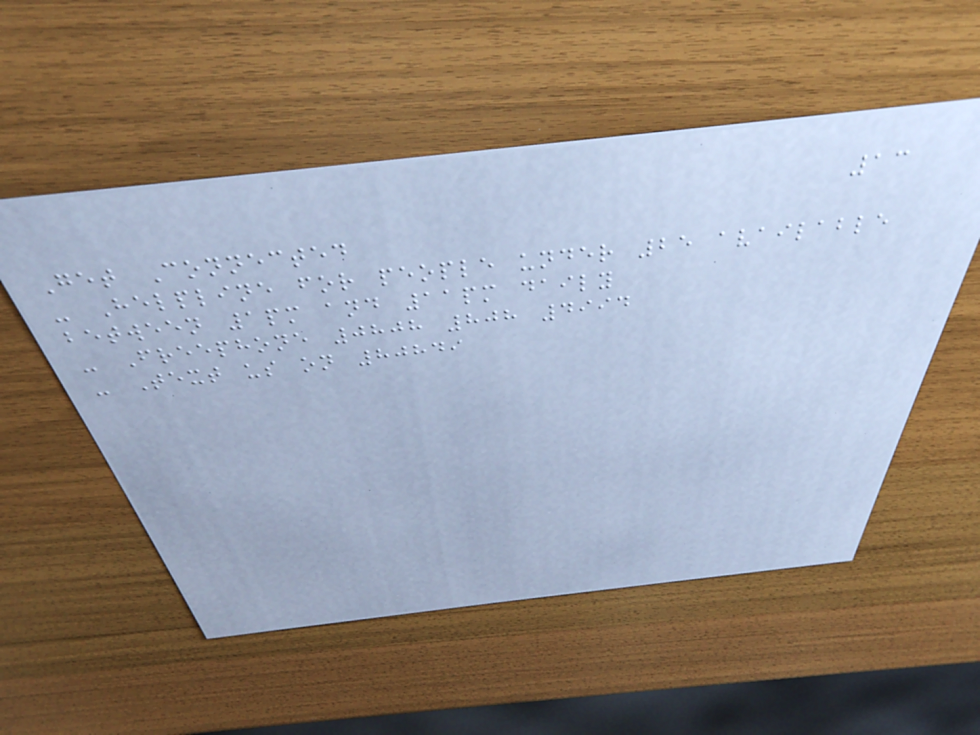13
Get Connected
- Helpline for people under 25 available
between 1pm and 11pm daily
- Freephone 0808 808 4994
- Text us on 80849
